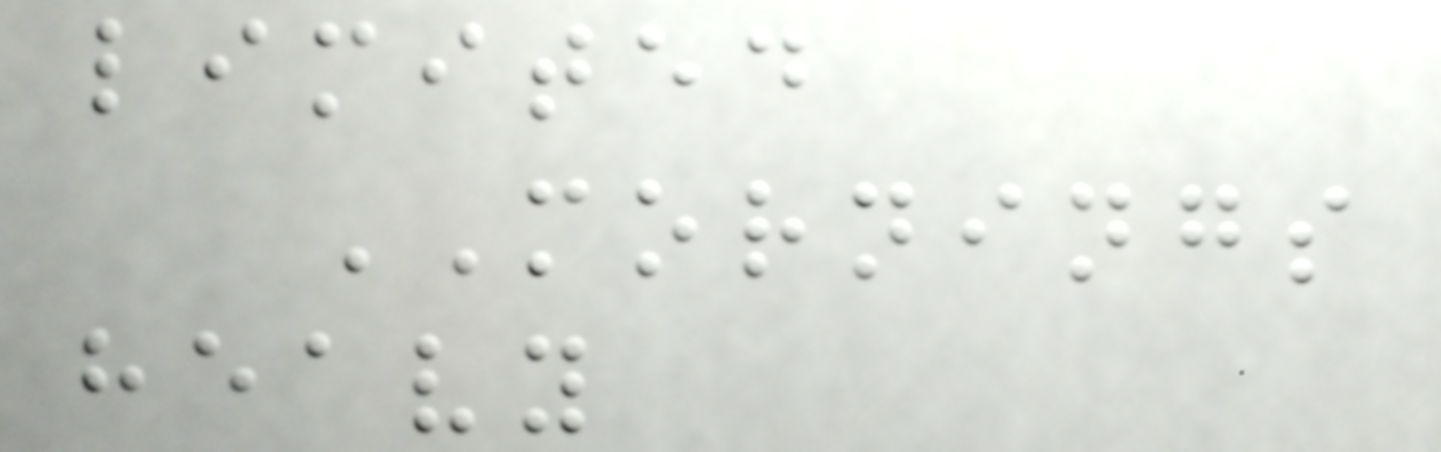limited
MORNINGS
heavy
